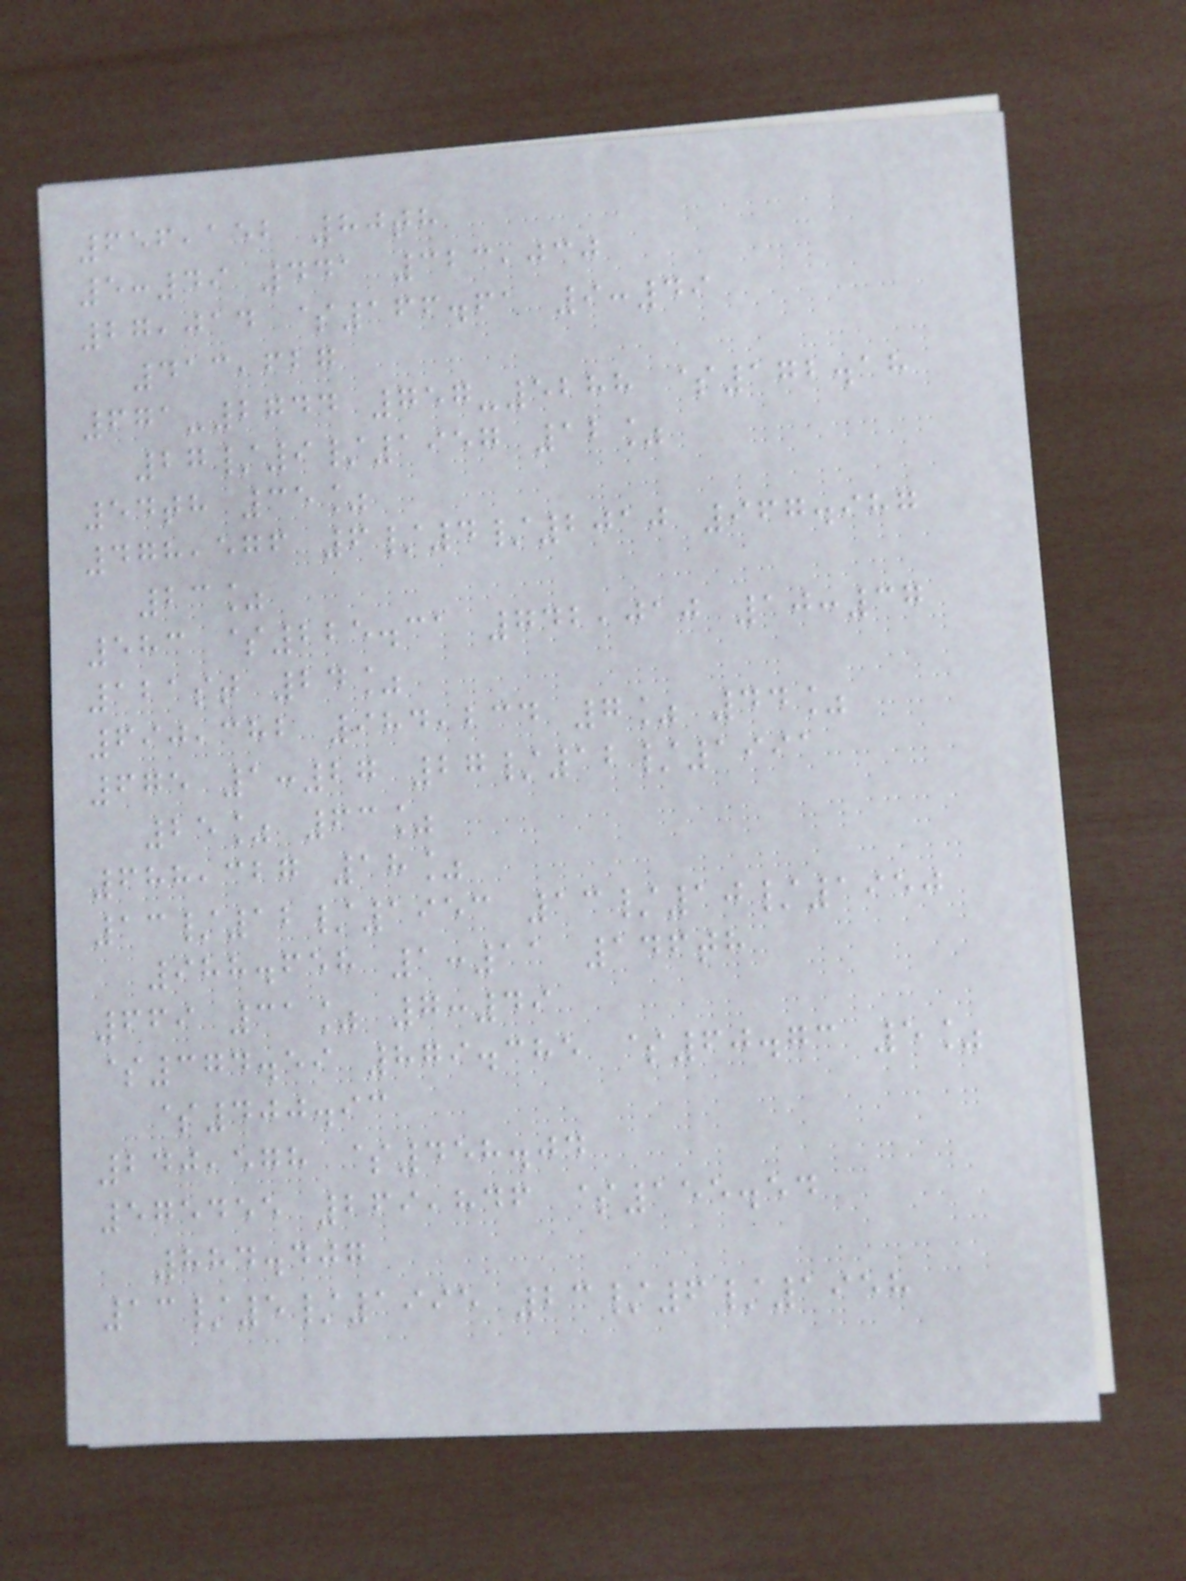656,152 80th
5:49 441 323,030
27,014 $166.61 9:49
413,627
671-2744 757-5288 $172.18
27/9/1957 12%
54th 35%
478,576 6/4/2010 967.987
23%
583 $225.31 742,010 10:37
121st 24%
690,382 984,234 7% 44%
675 1:27 27/12/1991
25% 63%
688,327 18%
13/12/1953 13/10/1950
988.658 1:11 146th
669 31% 7:49
$374.59 879.385 $60.73 5%
$400.93
240,578 $458.04
575455 269,846 $155.54
884.407
13/5/1995 23/6/1958
